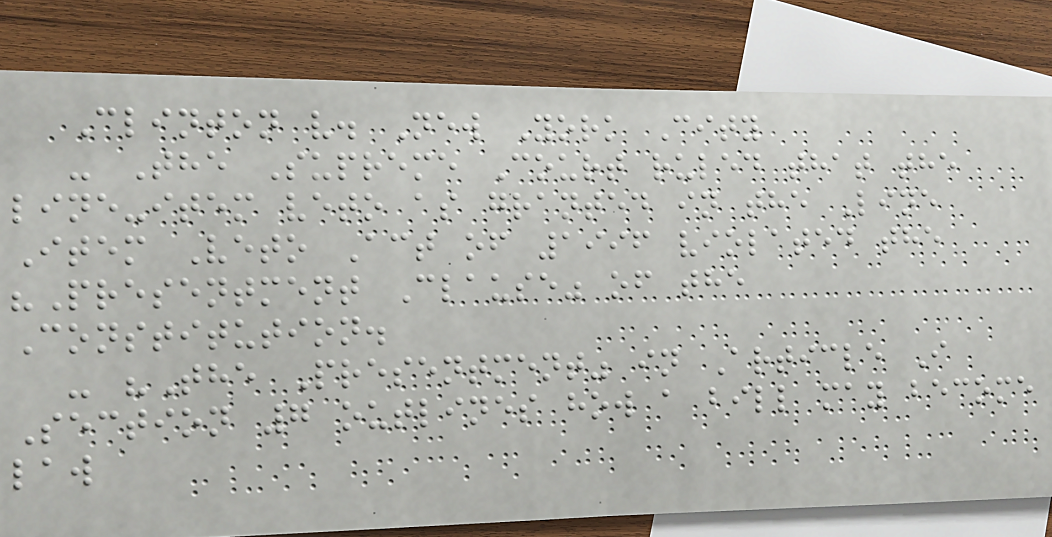Clinton v. New York City
- The Supreme Court ruled that the
line-item veto as granted in the Line
Item Veto Act of 1996 violated the
"Presentment Clause" of the
Constitution.
- "The Presentment" in Article I
Section 7 outlines how a bill may become
law
